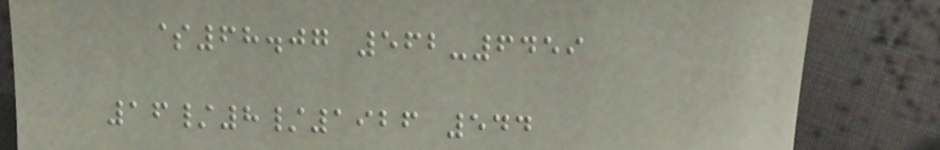$68.07 562-6459
16/8/1926 544
